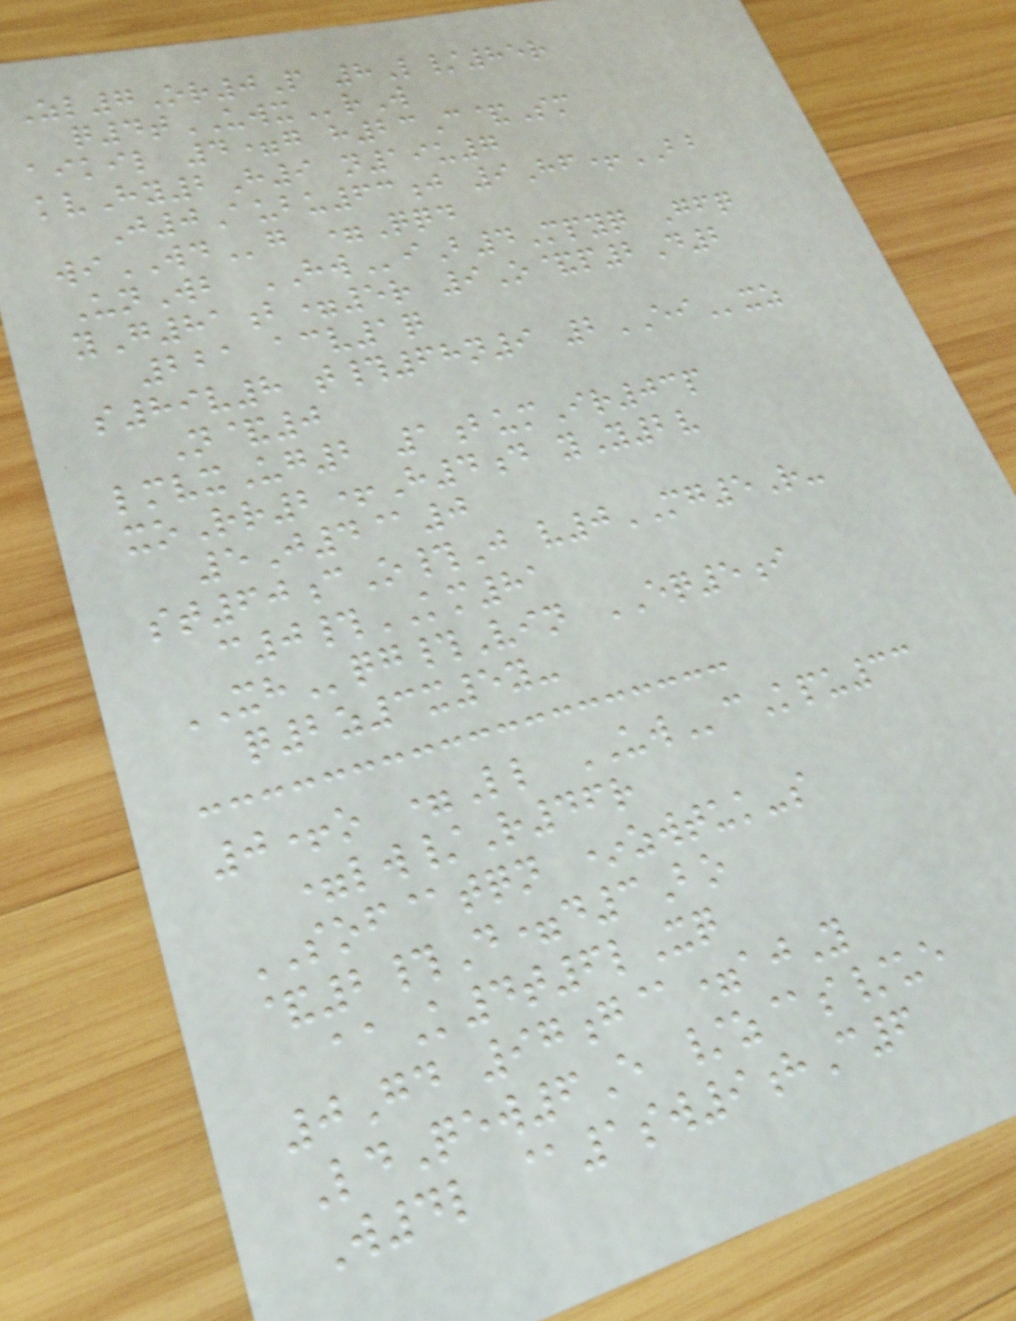Zl7Or0P 8L/85r
q4tUWXrW
aikil 4=g h23C&Sm
kvHy2H9 n19u7
J0Aubu63j 9Hf+BB
wiWDg =Qqd
UnWb HWiB4Mpyq Gfq
yG81b=5r 9O&p2D2
221 acv1q
s89v8 t#68n9 2EIxz
N&0
lmvxUg2 1bumIr03p
xoRr2+H4d yY2v
5J4@0
st60cO#J v0MG5R-
c0#KM81
XHqg#Vin EQ5i
q2z3x5y-
0+o =Ll UWcKpu33
=lw/R46r
SOF@tqn *zwtuk-s
&2#D=d3Bo
aaK4t6lXq
0Gd 97g@=ajY
LdQew6E /z@s/ue
W4l @1sw9hC6
